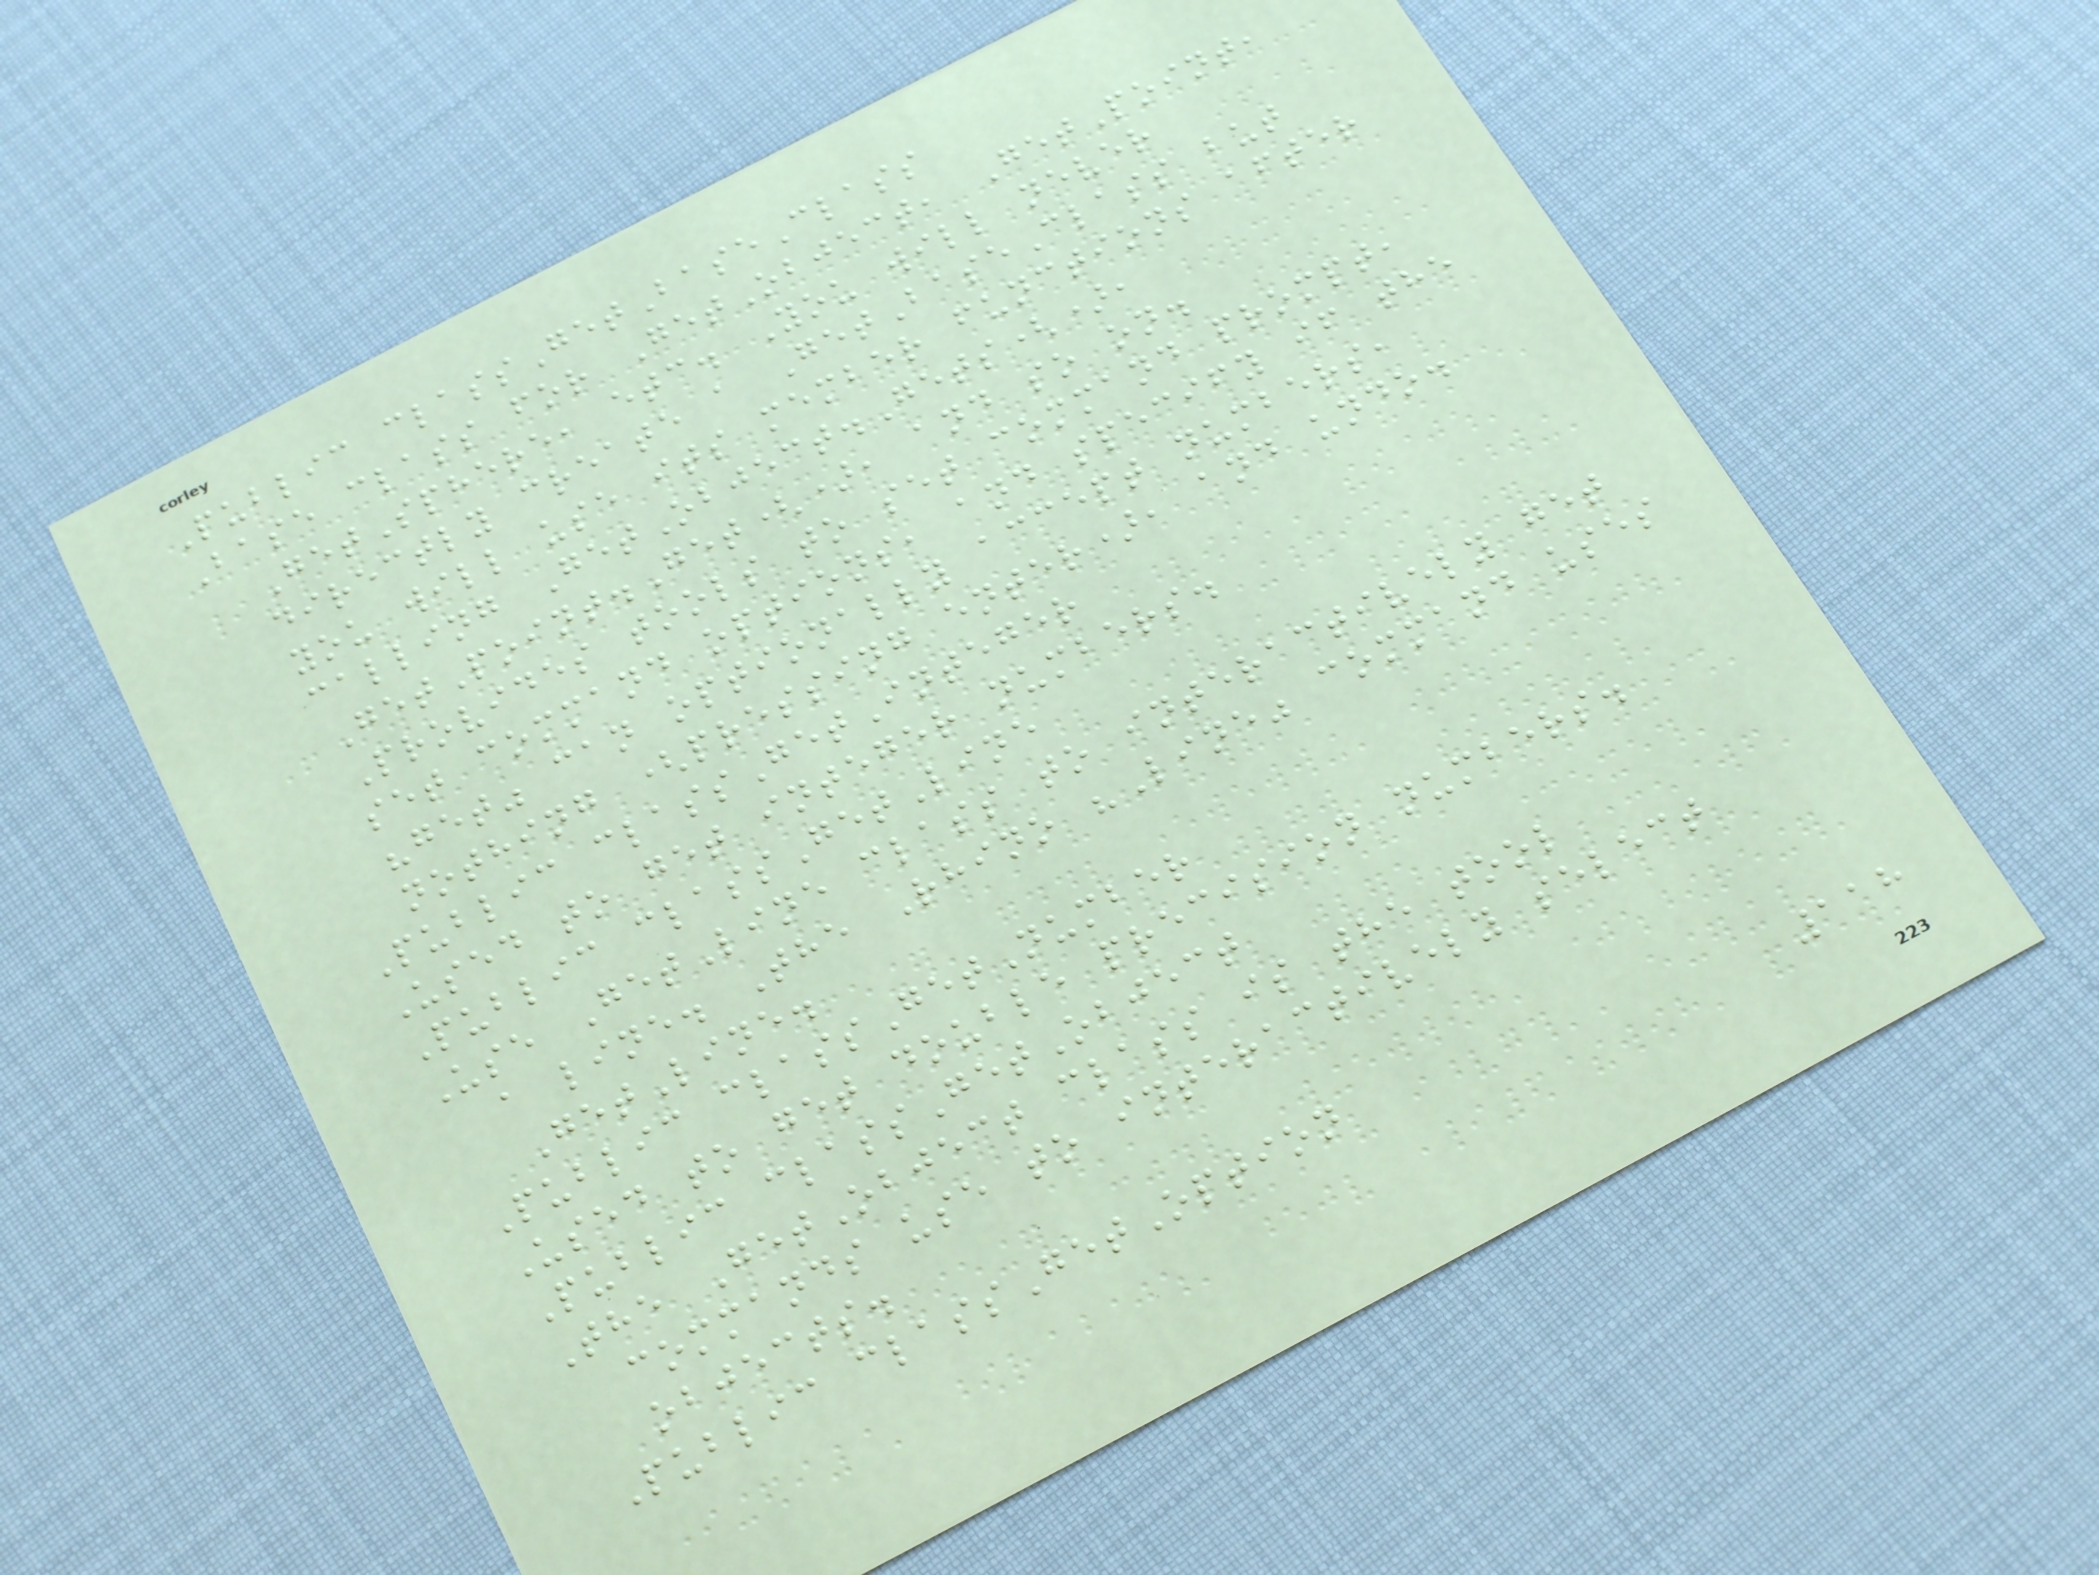Public classGetBaseClass
Base class for GetObject, GetPoint,
GetSphere, etc. You will never
directly create a GetBaseClass but
you will use its member functions after
calling GetObject.Gets(),
GetPoint.Get(), and so on.
Provides tools to set command prompt,
set command options, and specify if the
"get" can optionally accept numbers,
nothing (pressing enter), and undo.
Public classGetInteger
Used to get integer numbers.
Public classGetLine
Use GetLine class to interactively get
a line. The Rhino "Line" command uses
GetLine.
Public classGetNumber
Used to get double precision numbers.
Public classGetObject
The GetObject class is the tool
commands use to interactively select
objects.
Public classGetOption
118
